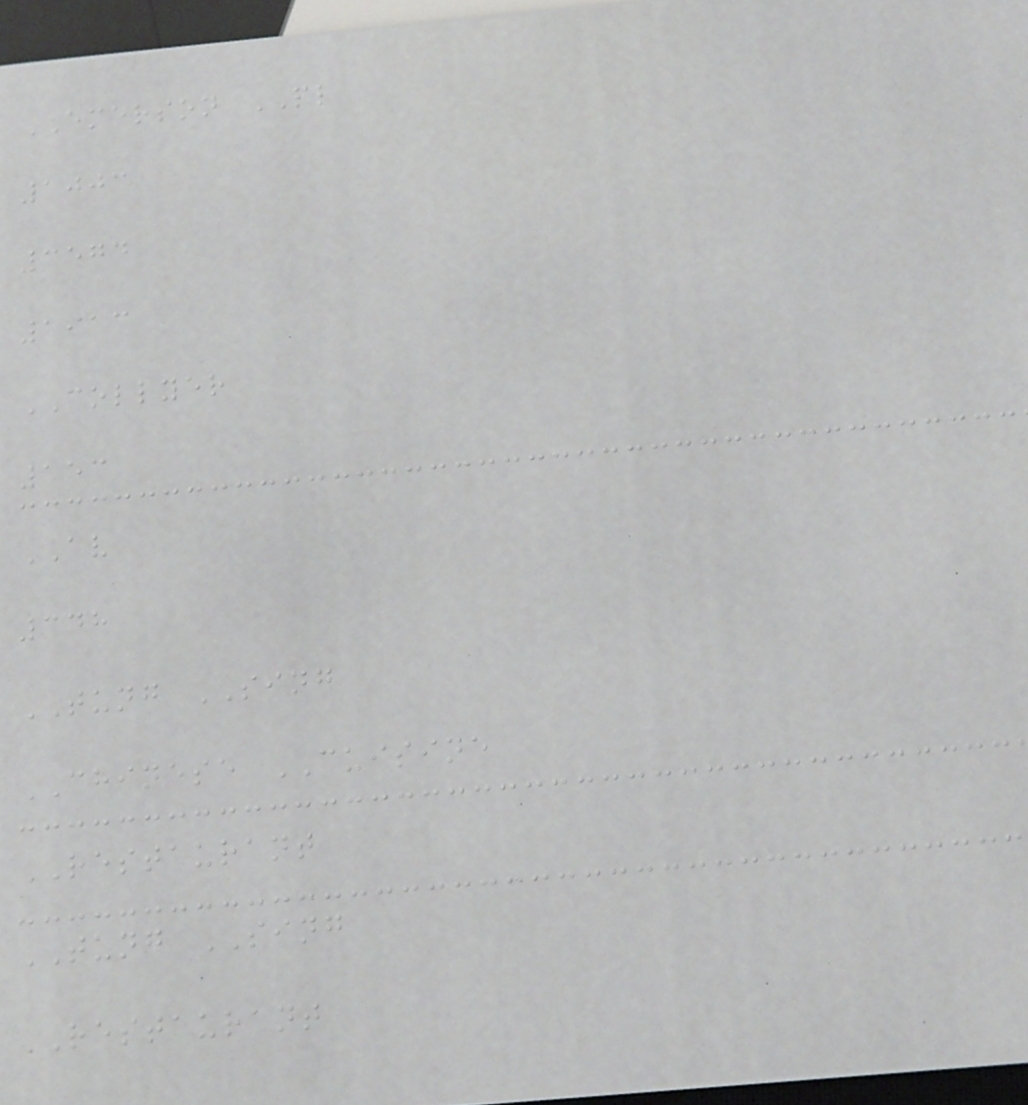EMERSON PL
1003
3574
1913
COLLYER
153
AV
348
TUNG SING
CHINESE CUISINE
RESTAURANT
TUNG SING
RESTAURANT
